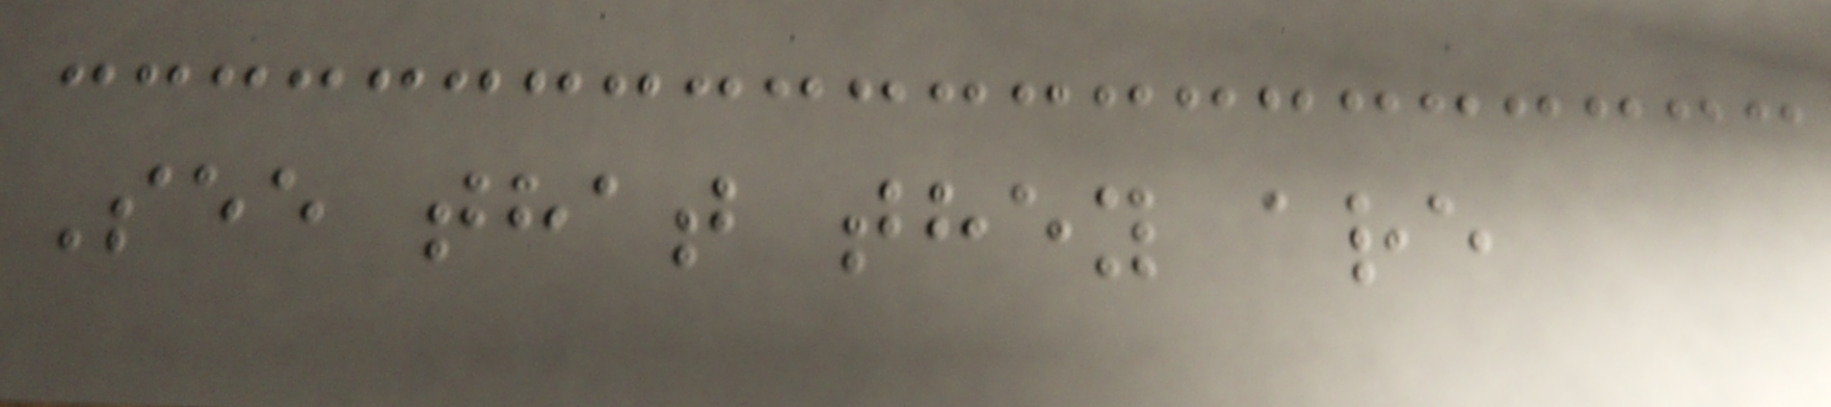See that they are
